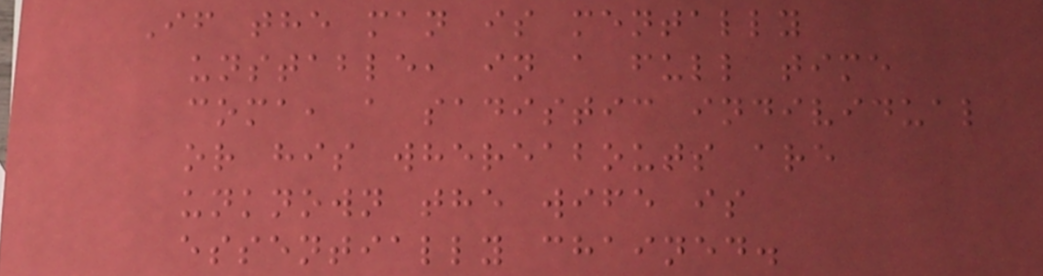If the man is mentally
unstable, in a full time
coma, a sadistic individual
or his whereabouts are
unknown the wife is
essentially chained.
